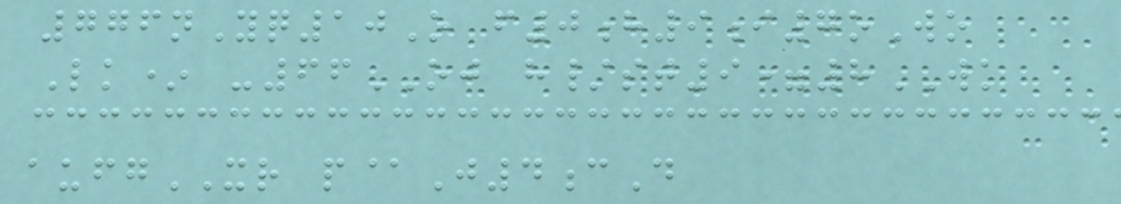776nYq10O f0h9i7oWo
Lk* -66OJ h/st9=8WK
aufgXR p@J4cD
